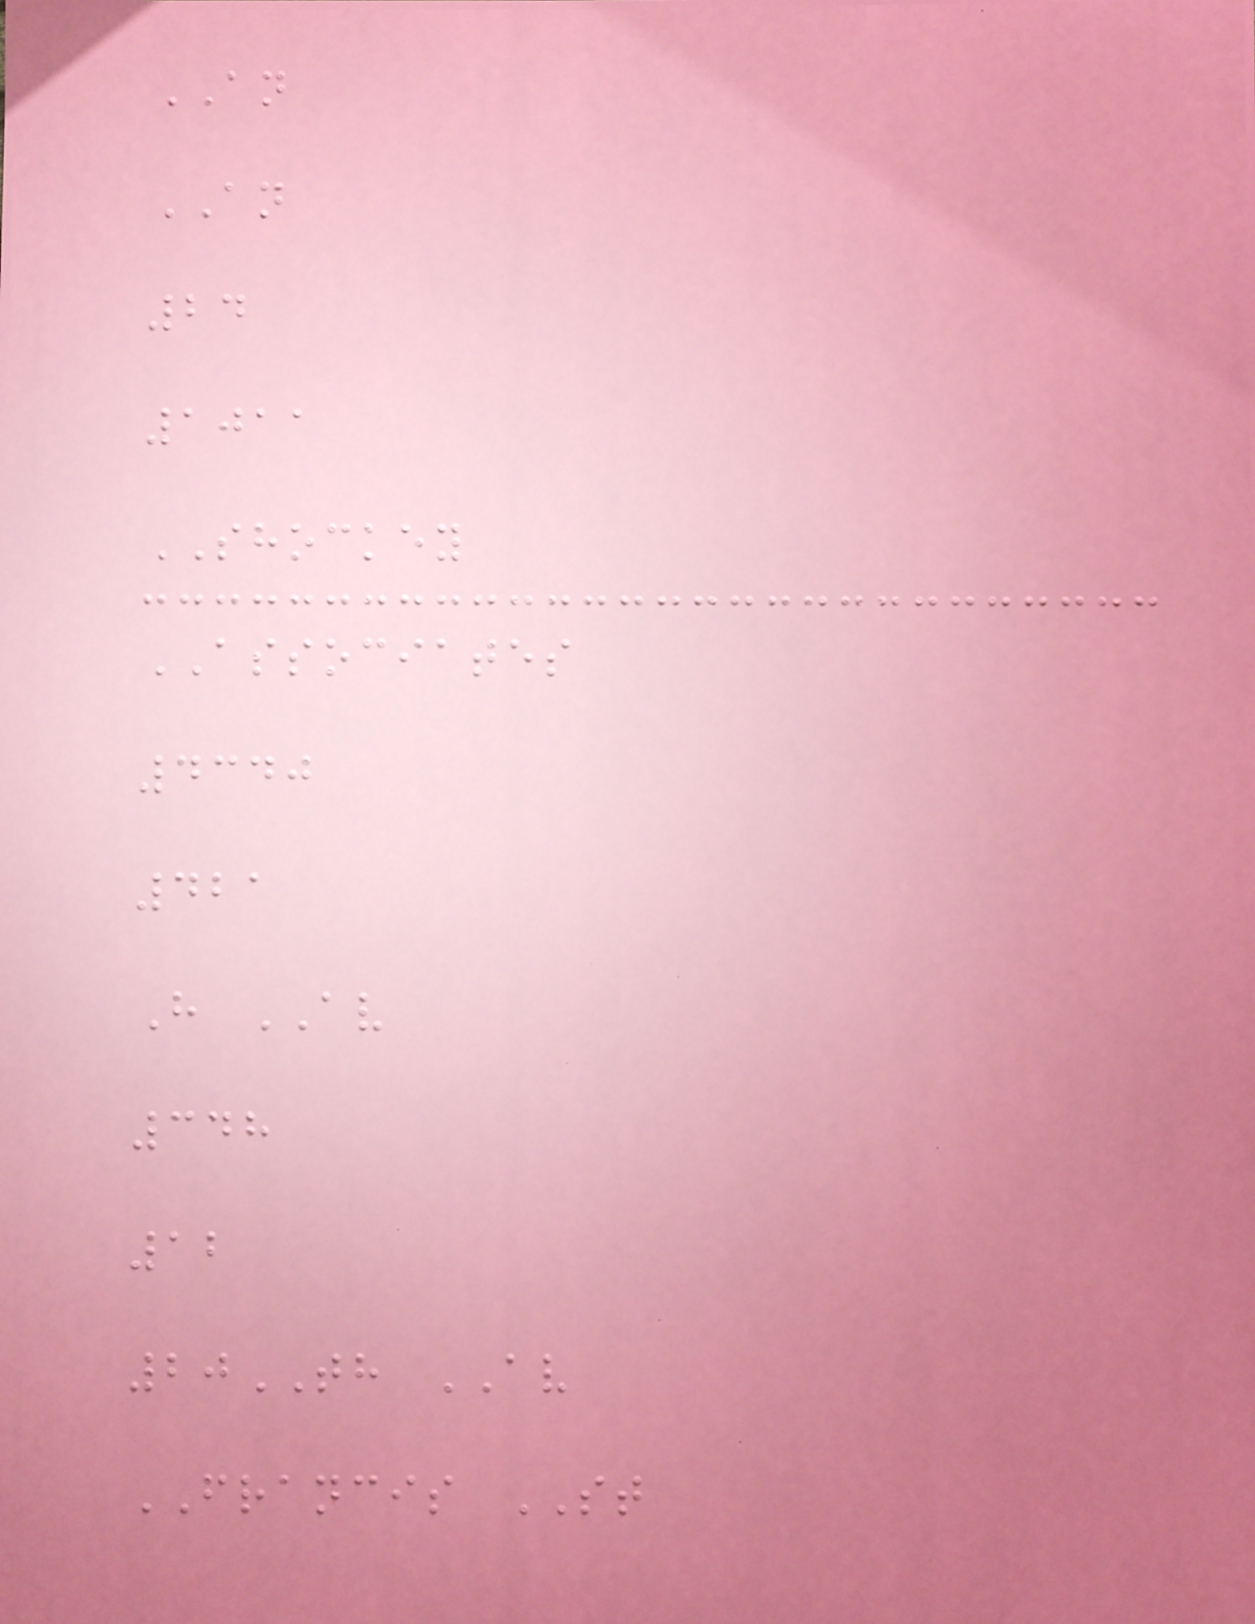AN
AN
24
1011
SHOCKEY
ASSOCIATES
4340
421
H AV
348
12
20TH AV
FRANCIS ST
